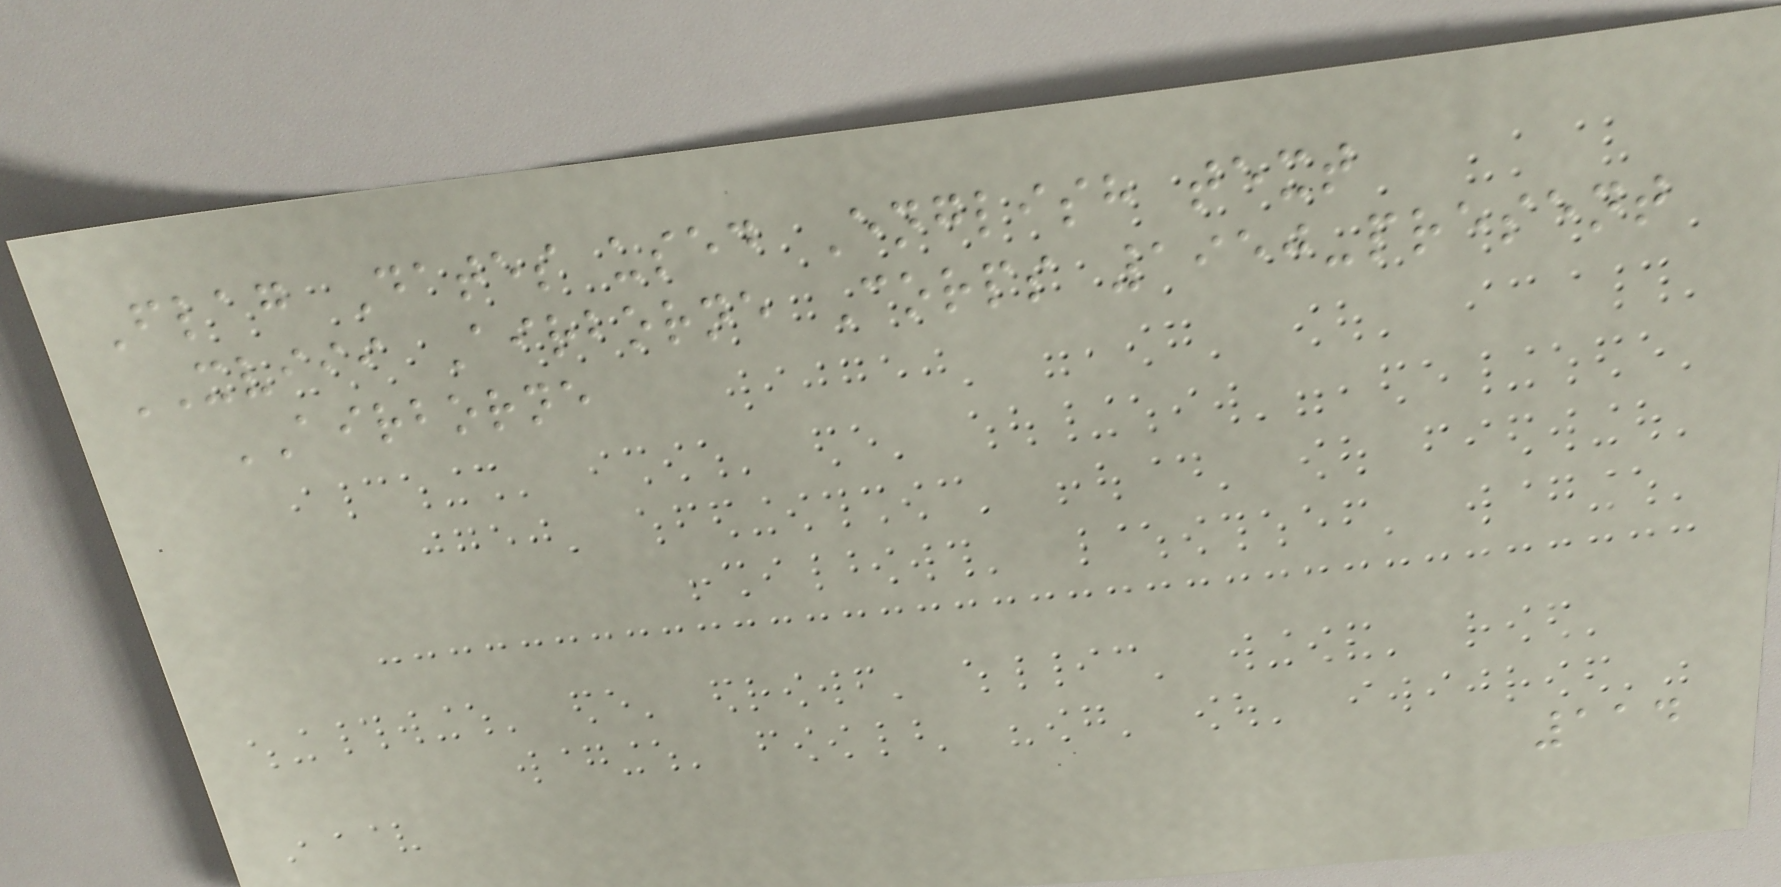Flag Dates used English text
XVIII Airborne Corps 1950-present
AIRBORNE
114
